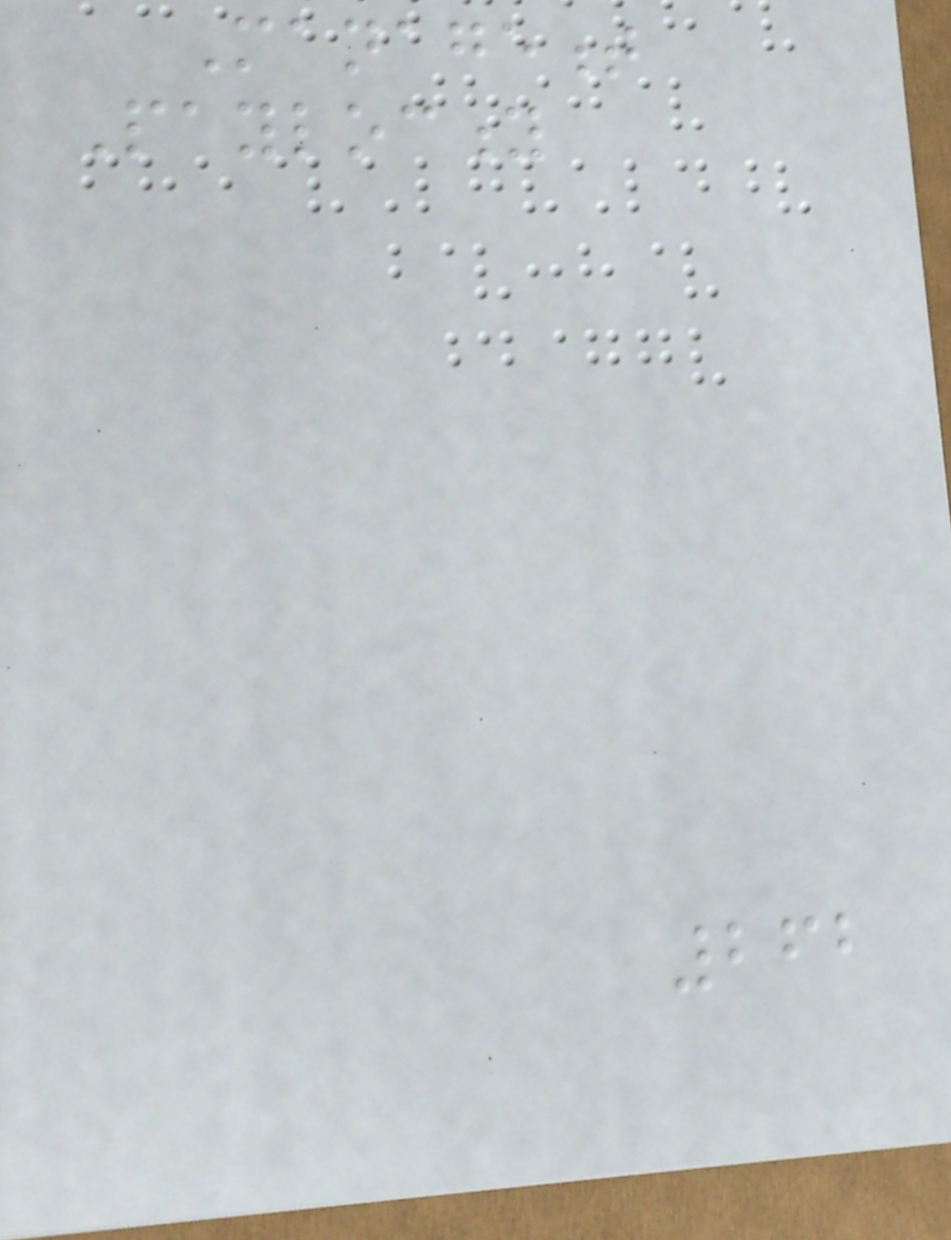Management
Paylocity
262
